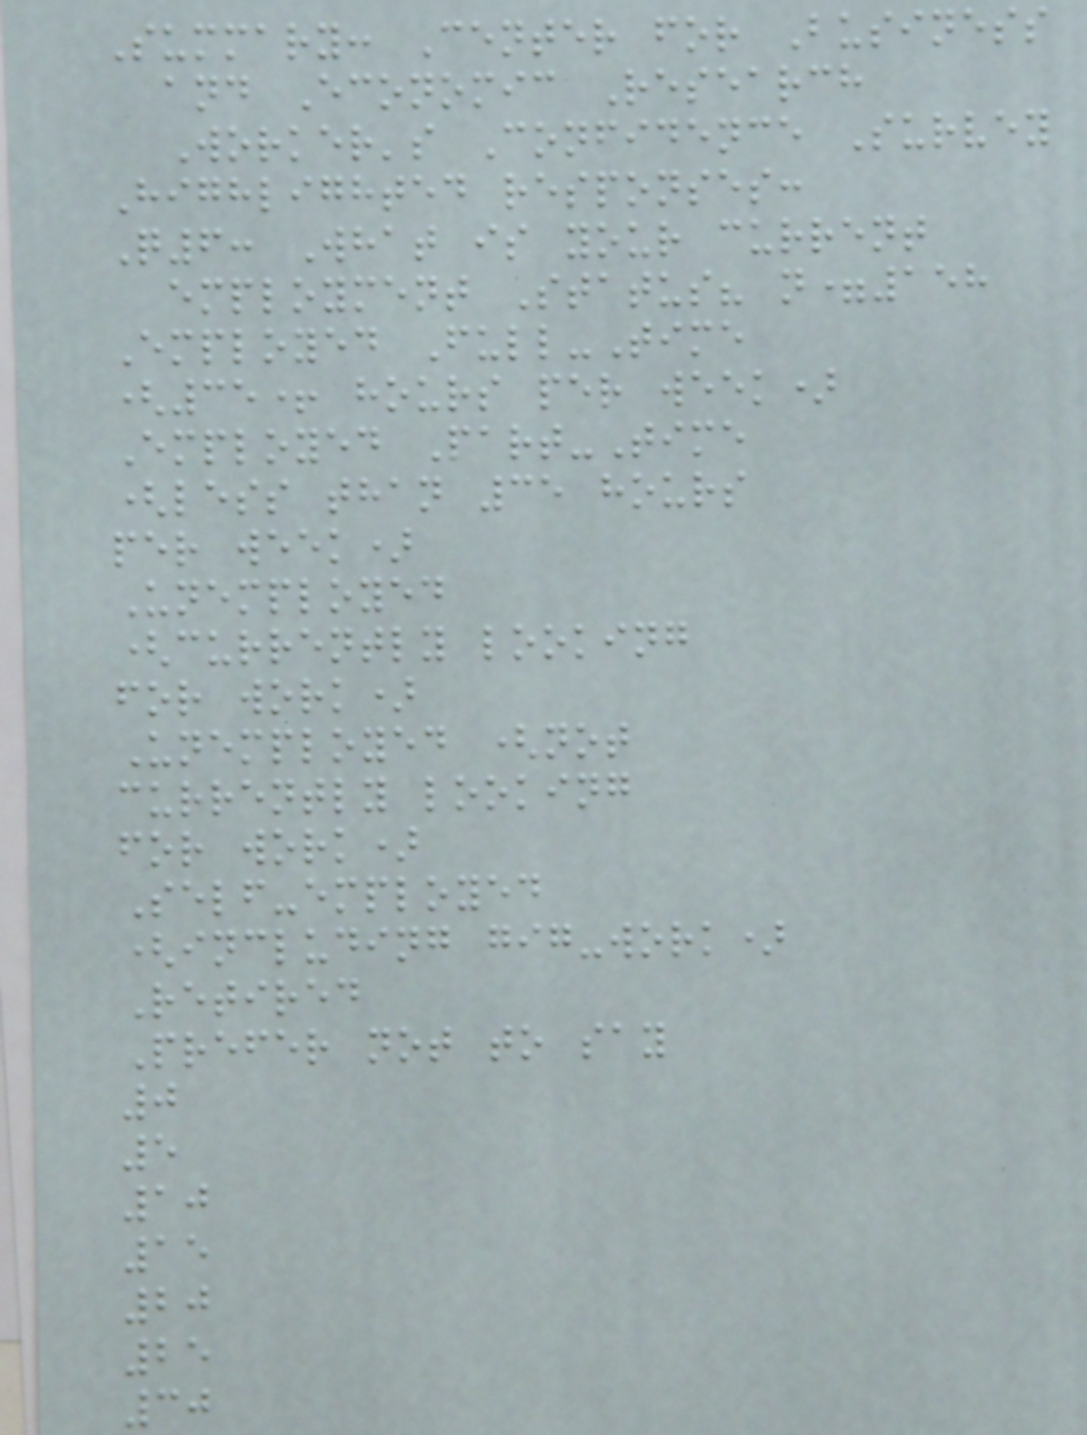Summary: Center for Business
and Economic Research
Worker's Confidence Survey
Highlighted responses:
Q6: What is your current
employment Status? n=158
Employed Full-Time
(35+ hours per week)
Employed Part-Time
(less than 35 hours
per week)
Unemployed
(currently looking
for work)
Unemployed (not
currently looking
for work)
Self-employed
(including gig-work)
Retired
Prefer not to say
0
5
10
15
20
25
30
